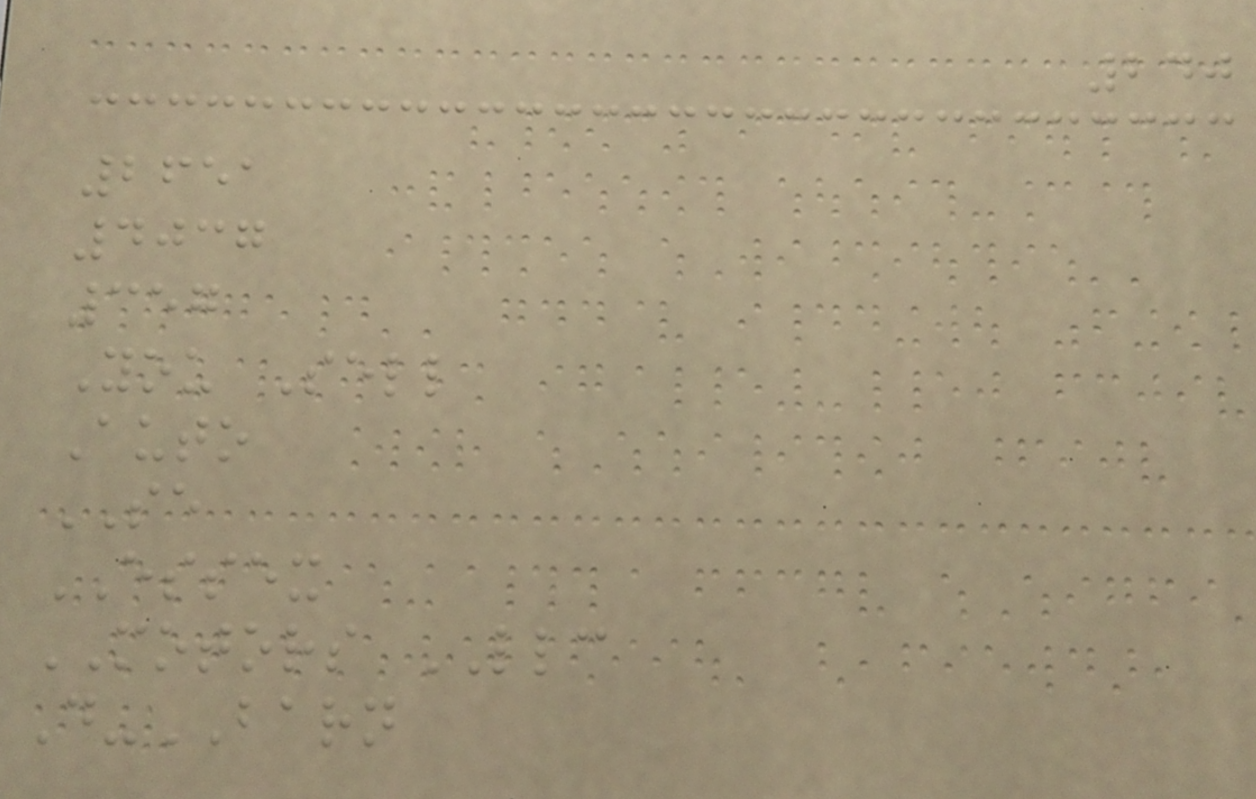240
2651
4037
357
You Sell
Auto
SE
ESSEX
MOTORS LLC
D-BARN
